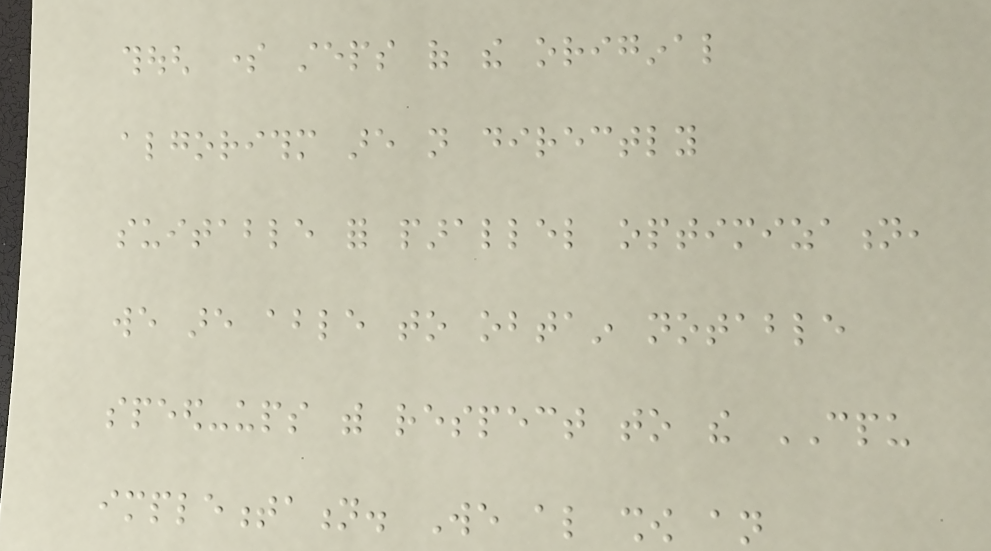though some steps of the original
algorithm are not directly
suitable for parallel optimization,
we are able to obtain notable
speed-ups with respect to the CPU
implementation. We also show an
